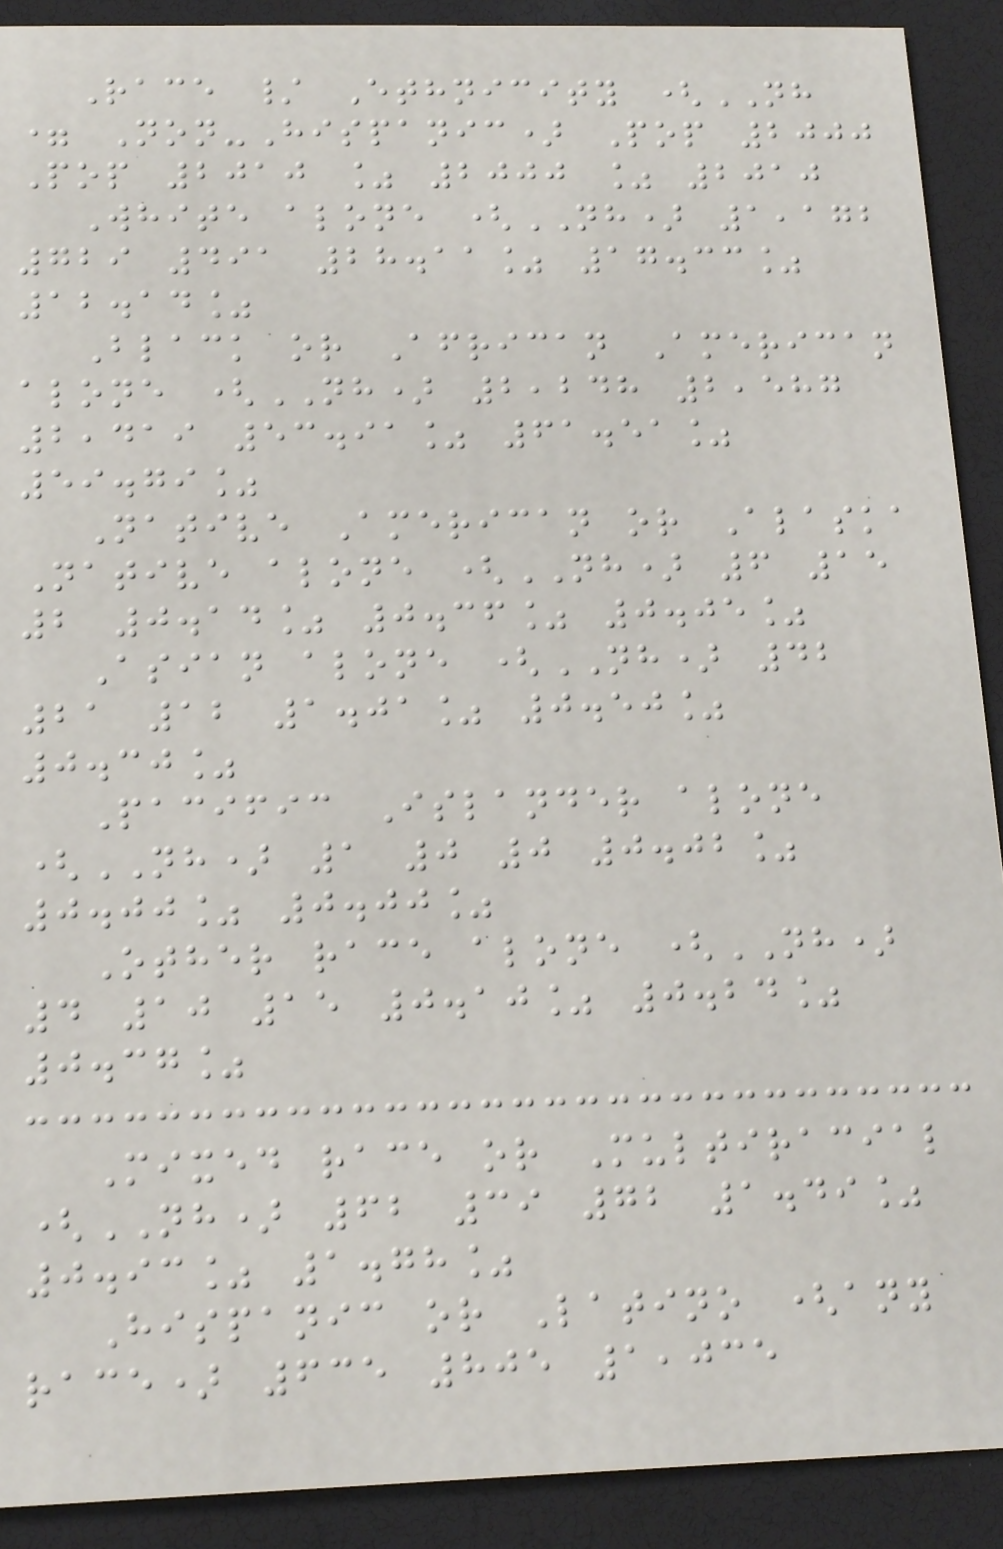Race / Ethnicity (NH
= Non-Hispanic) Pop 2000
Pop 2010 % 2000 % 2010
White alone (NH) 1,172
729 491 28.11% 17.33%
12.14%
Black or African American
alone (NH) 2,248 2,587
2,419 53.91% 61.51%
59.79%
Native American or Alaska
Native alone (NH) 6 15
2 0.14% 0.36% 0.05%
Asian alone (NH) 42
21 12 1.01% 0.50%
0.30%
Pacific Islander alone
(NH) 1 0 0 0.02%
0.00% 0.00%
Other race alone (NH)
4 10 15 0.10% 0.24%
0.37%
Mixed race or Multiracial
(NH) 62 39 72 1.49%
0.93% 1.78%
Hispanic or Latino (any
race) 635 805 1,035
